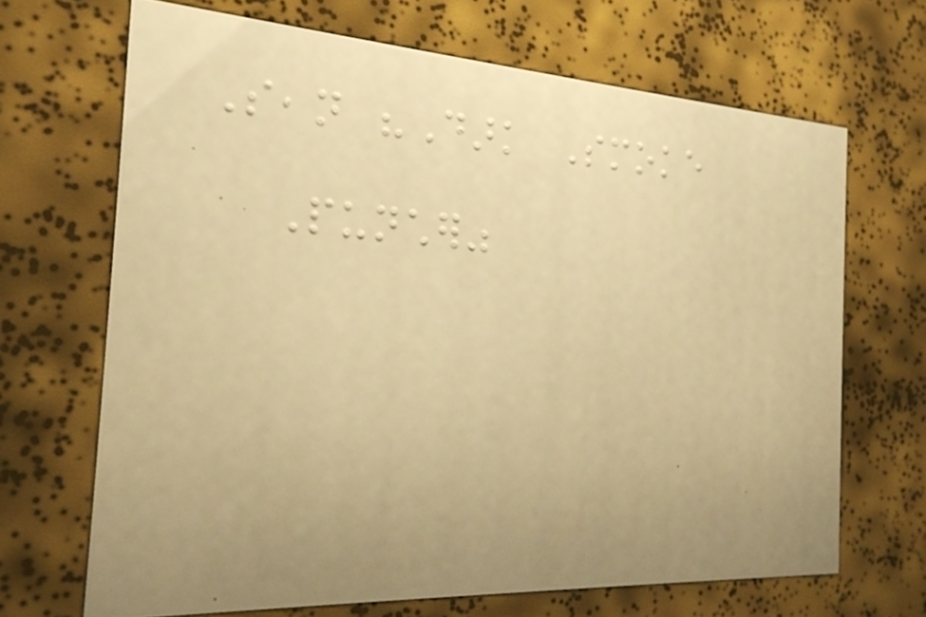Sean "Dark Smoke
Puncher"
